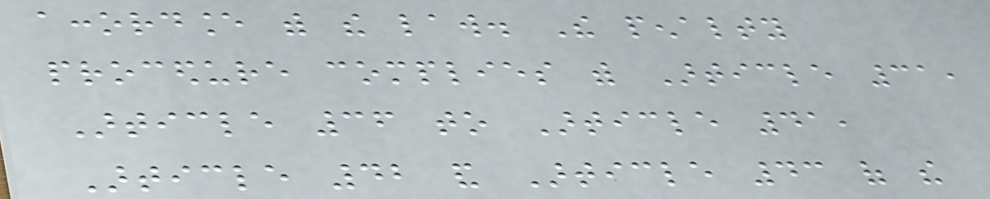accordance with the law. The penalty
procedure complies with Article 31,
Article 36 to Article 41,
Article 42 and Article 43 of the
